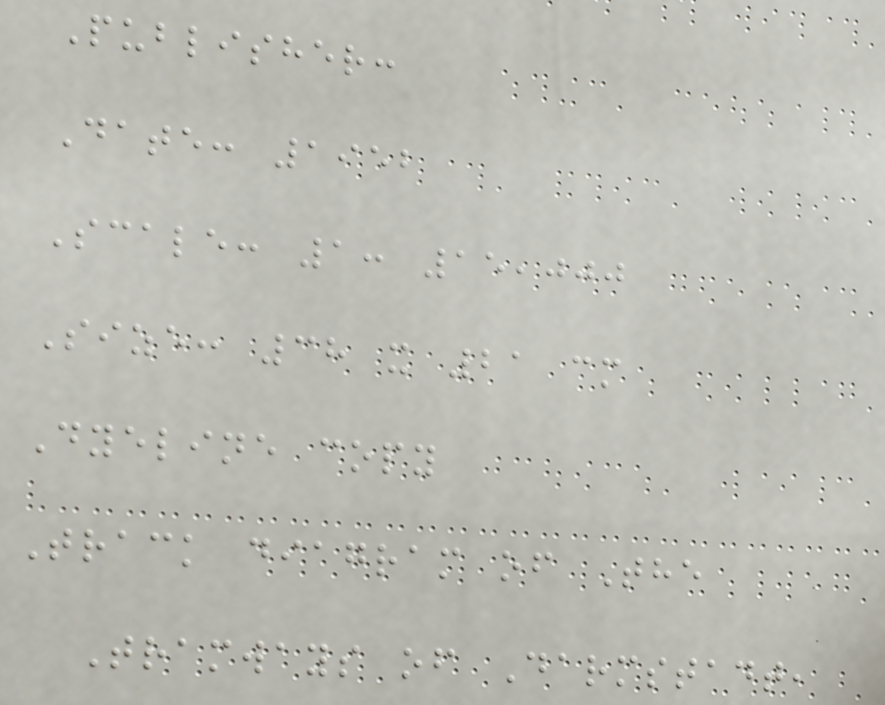Publisher:
Date: 1952
Scale: 1: 15,000
Size: 38 x 21 cm
Dyeline copy
Track diagram of The
Tramways of Darmstadt,
